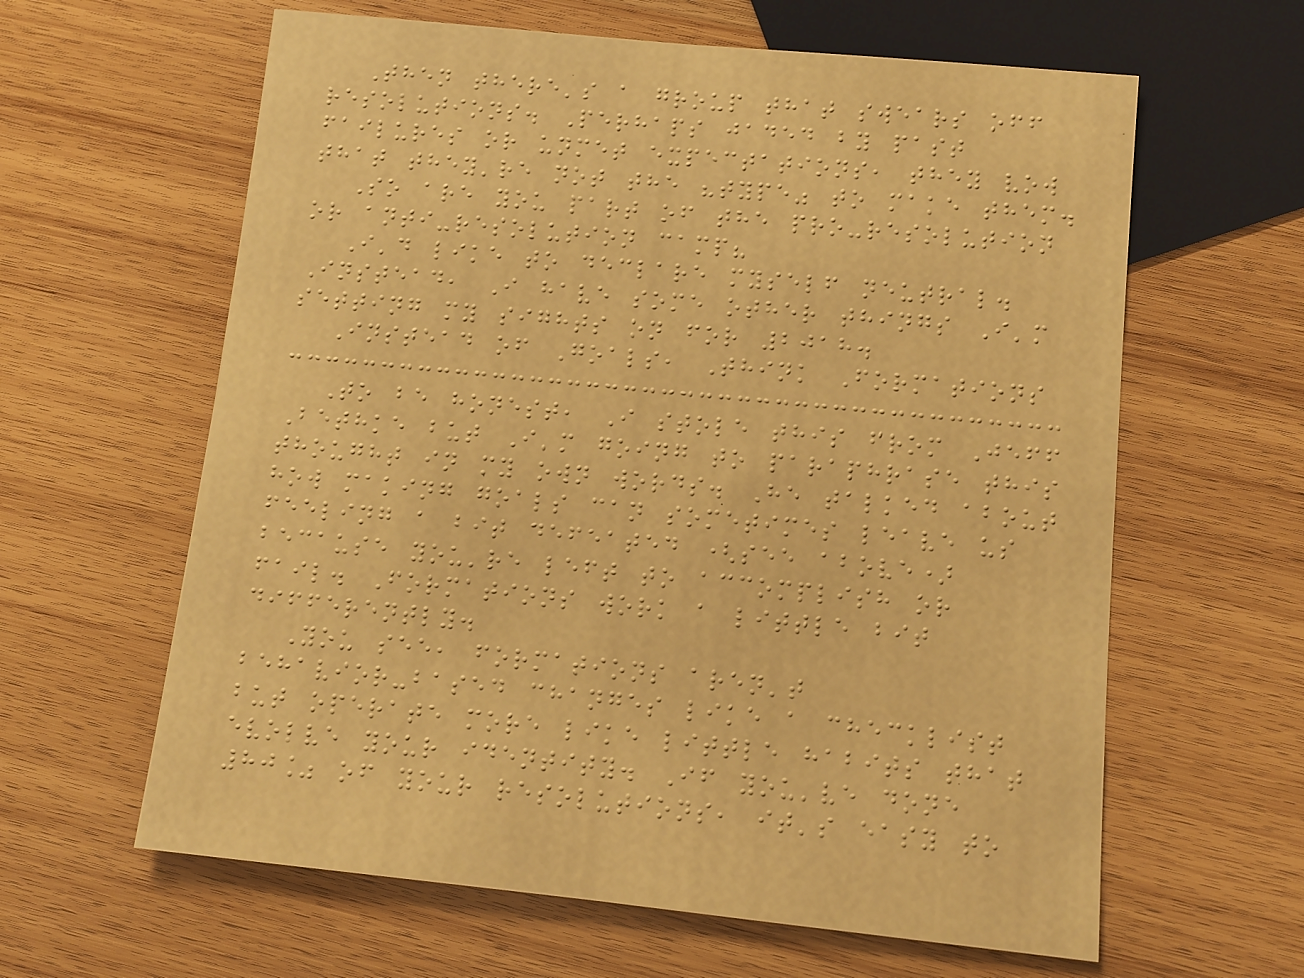Then there's a group that swears off
resolutions. Perhaps jaded by past
failures or unmet expectations, they vow
that they're not the "type" to make them.
So are you part of the pro-resolution
or anti-resolution camp?
I'd like to declare myself neutral.
Instead, I have some other things I'm
setting my sights on for 2018.
Instead of Goals, Think Formations
To be honest, I stole this from Jeff
Bethke but I'm going to paraphrase this
thought in my own words. He talked about
how making goals can sometimes leave us
feeling a bit defeated (see above)
because you're left to accomplish or
fail. Formations work a little bit
differently.
You see, formations aren't
behavior-based changes like a checklist
but operate more like little habits that
evolve your identity. If you've done
80% of your resolutions, it's easy to
